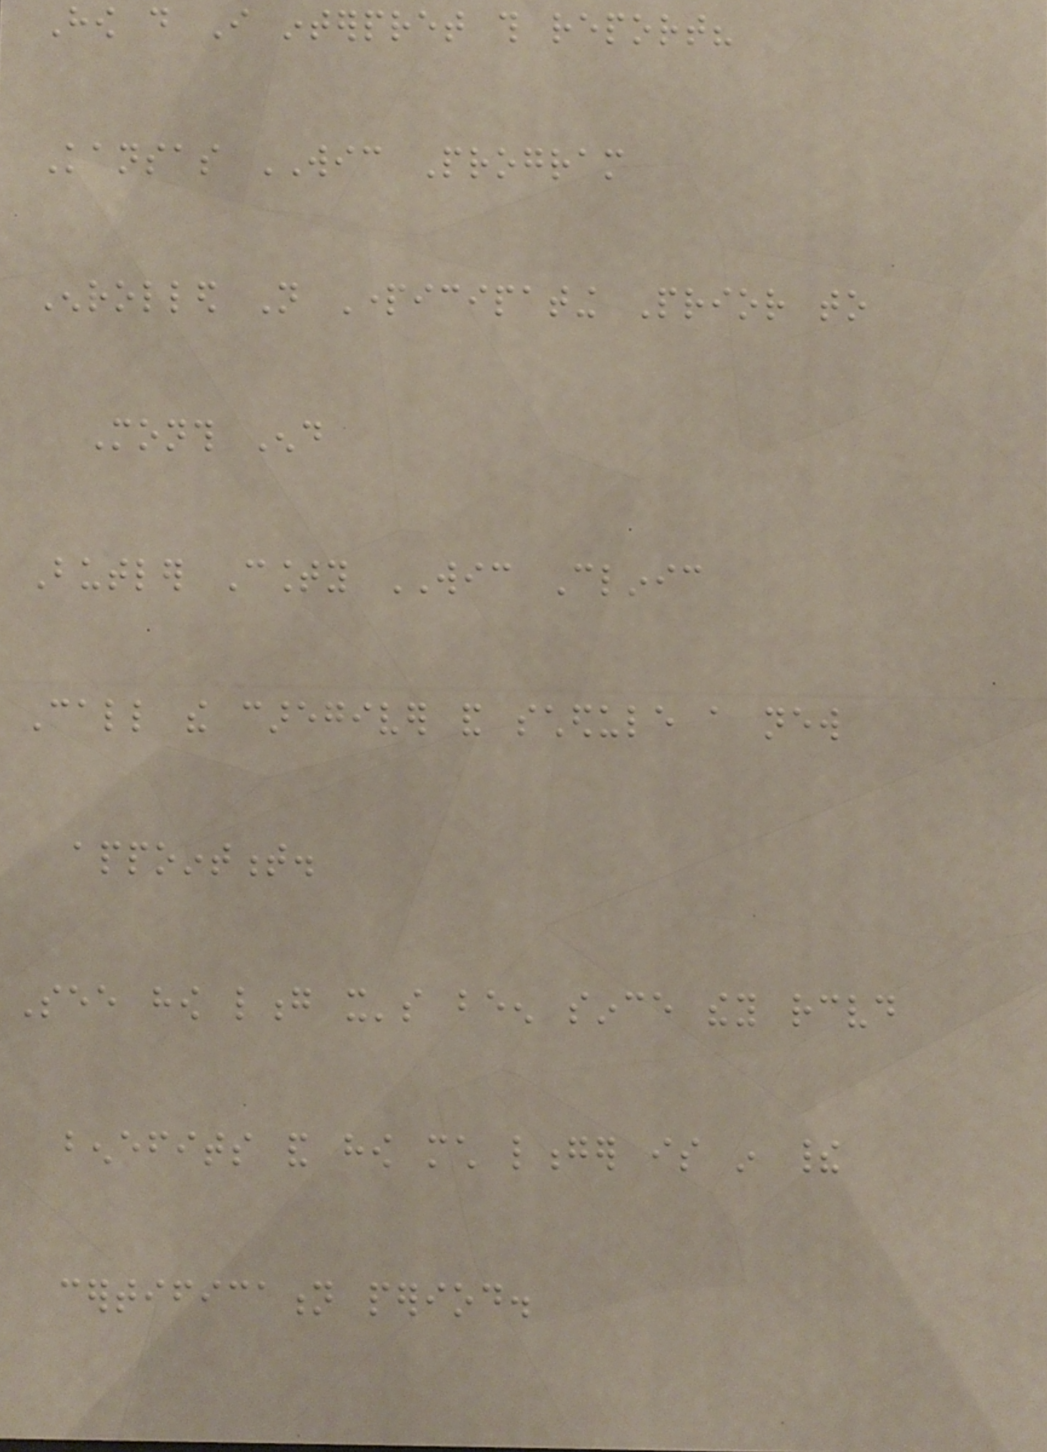How do I interpret this report?
Kansas WIC Program
Enrolled Not Participating Prior to
Month End
Butler County WIC Clinic
Call the caregiver and schedule a new
appointment.
See how long it's been since they received
benefits and how much longer is in their
certification period.
